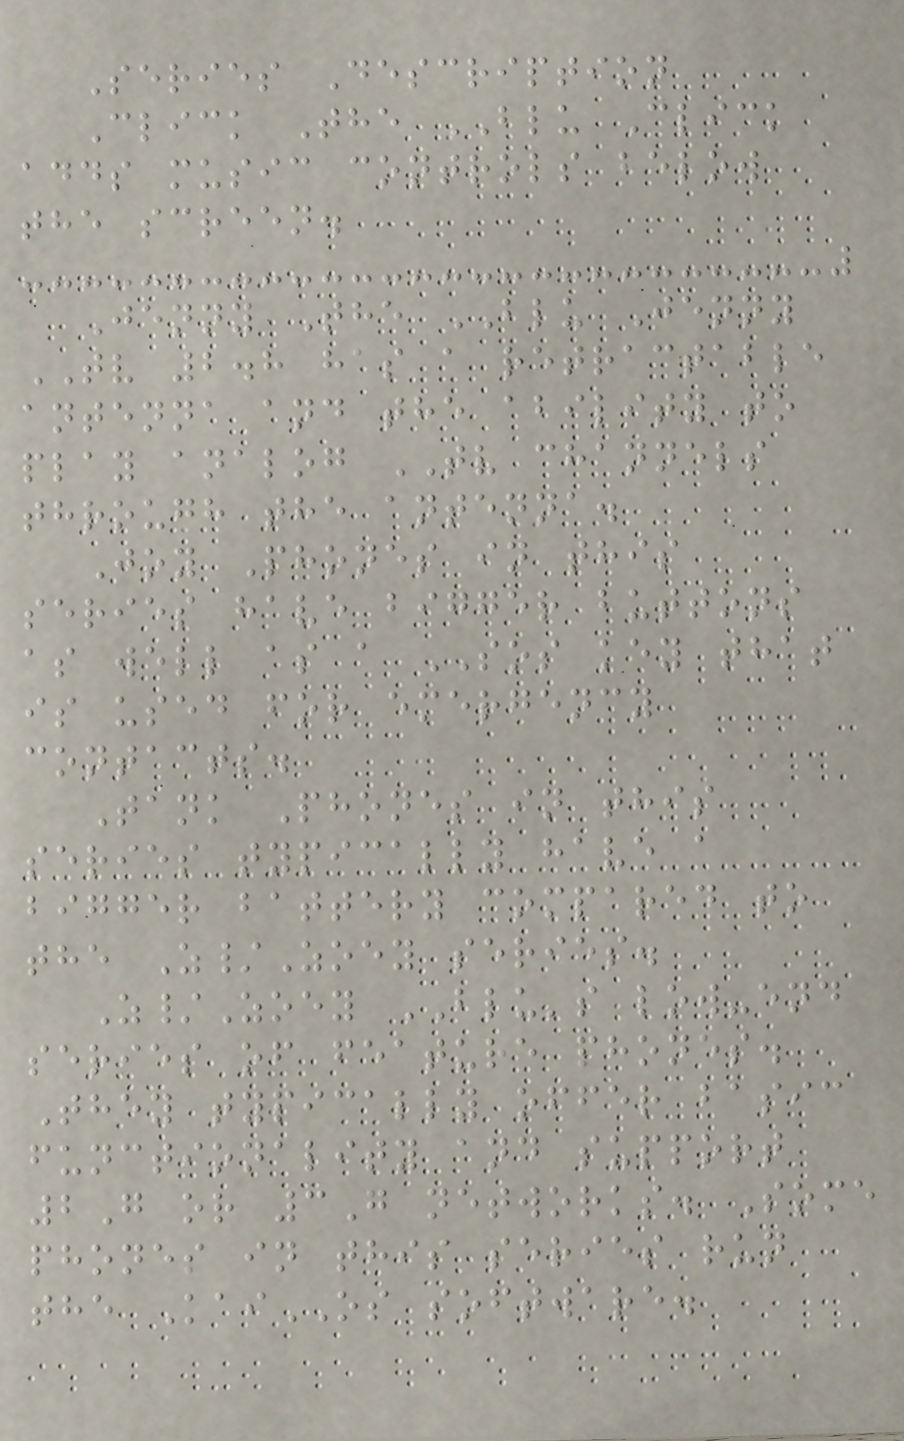Series Description
Click The BLU Click
adds music controls below
the screen.
Jenny The BLU Jenny
TV 2.8 has a retractable
antenna and the ability to
play analog TV channels
through the antenna.
Joy Phones in this
series have bigger buttons
as well as a SOS key that
is used for emergency
contacts.
Tank Phones in this
series typically have a
bigger battery compared to
the Z/Zoey series.
Z/Zoey BLU's low-end
series of feature phones.
They typically offer basic
functionality and support
2G or 3G networks. Some
phones in this series run
the KaiOS software.
